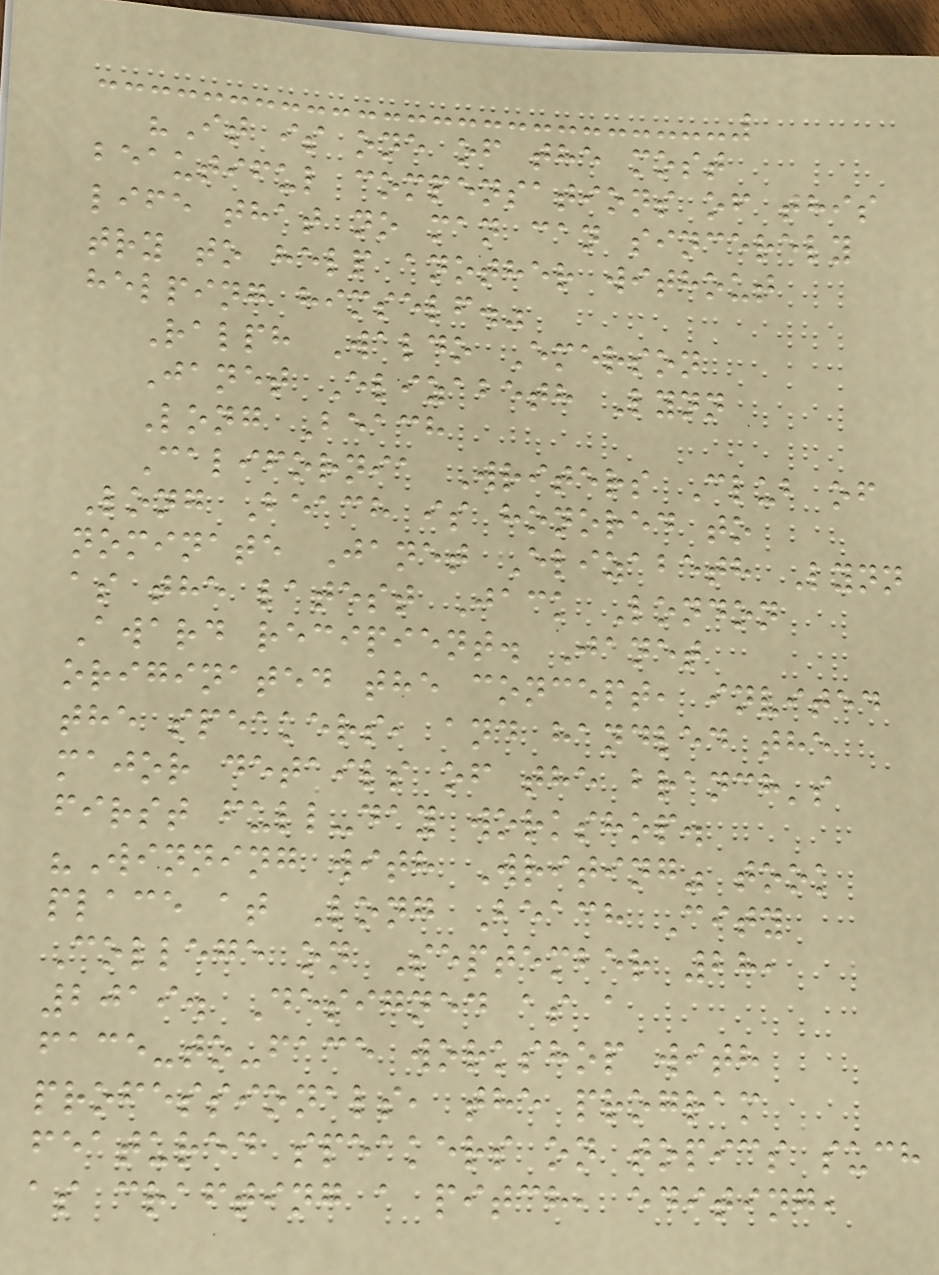"It is one of the most
beautiful compensations of this
life that no man can sincerely
try to help another without
helping himself."
Ralph Waldo Emerson
Janet Elizabeth Lynn
Long Beach
California Writers Club of
Long Beach is honored to
nominate Janet Elizabeth Lynn
as the latest Jack London
Award recipient. Janet
originated the concept, invited
the speakers, and handled the
major details of the branch's
first full-day workshop.
"Winning with Writing" took
place at Long Beach City
College on September 28,
2019. Designed as a
face-to-face workshop with
professionals, the program
featured speakers on topics such
as crafting a pitch, editing,
